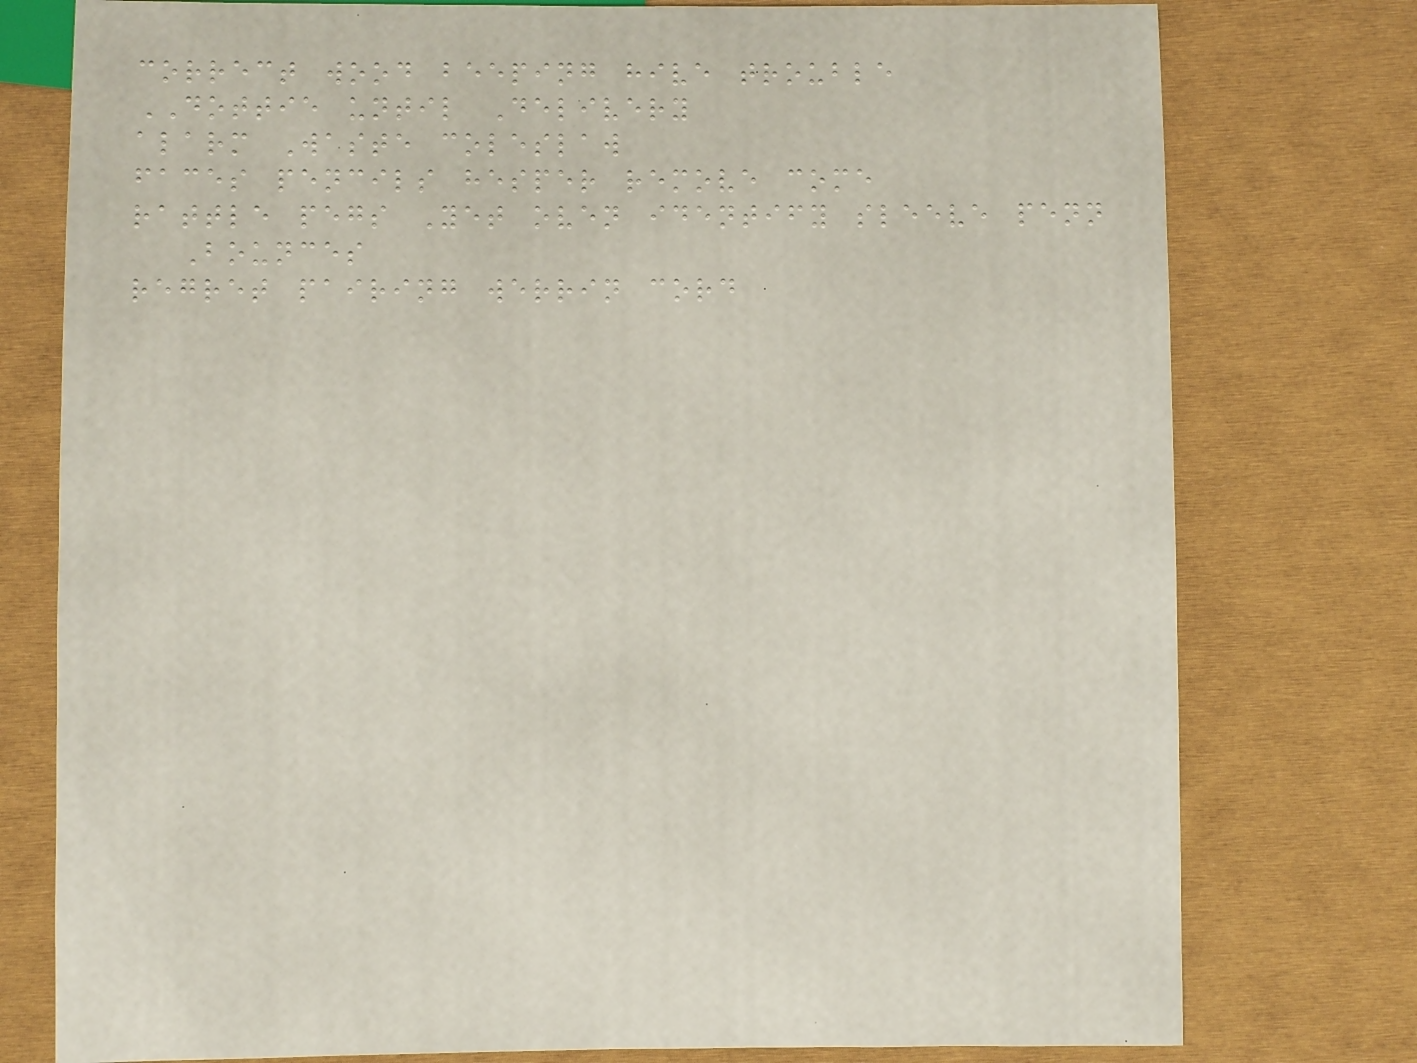correct wood beeping hive trouble
DOTTIE until Delivery
alarm Waste coleslaw
faces pencils hesper remove come
rattle pegs Yet oven identify sleeve penn
Bounces
regret pairing werrin cord
